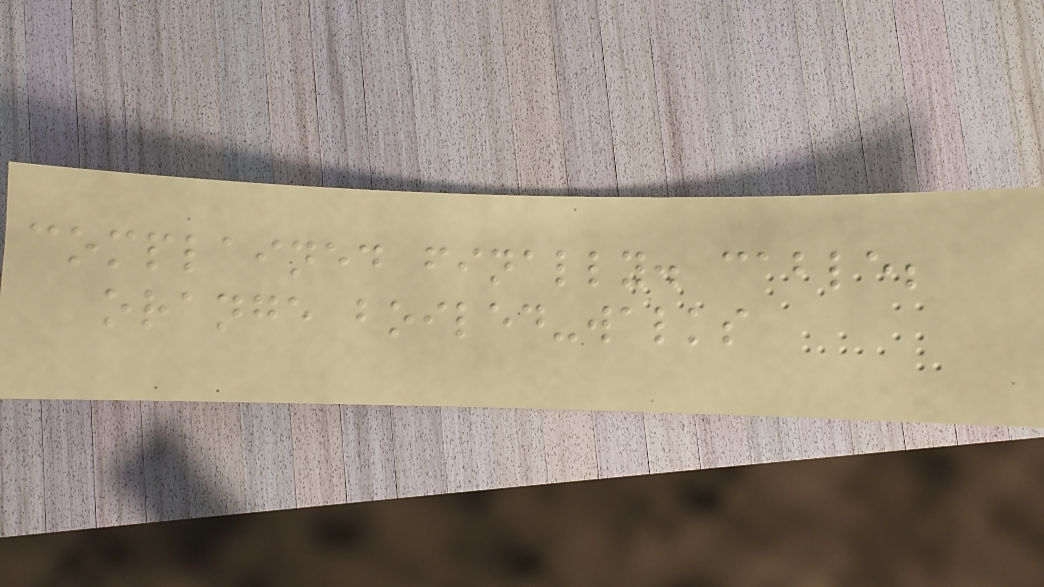complained finally. cable;
orange boiled-walks
